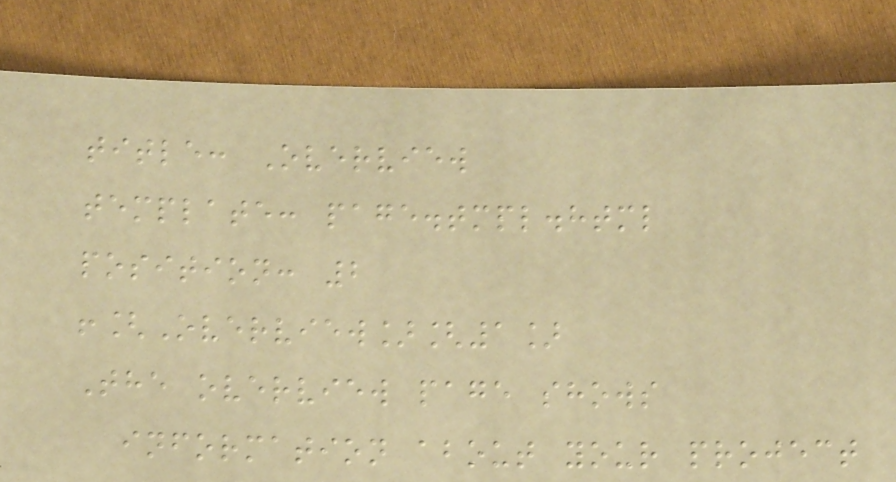title: Overview
template: page.tmpl.html
position: 2
![Overview][1]
The overview page shows
information about your project
